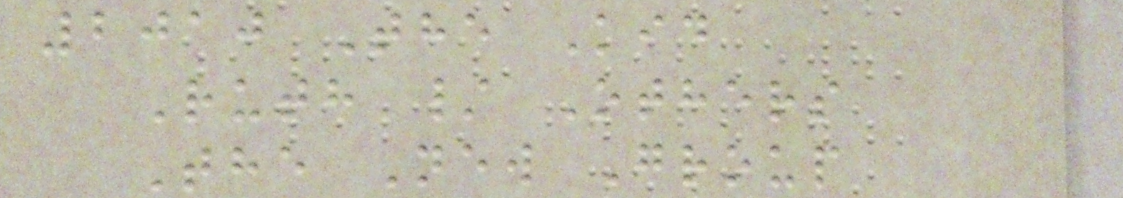2010 The Kid
Ruth / Others
The New Group
